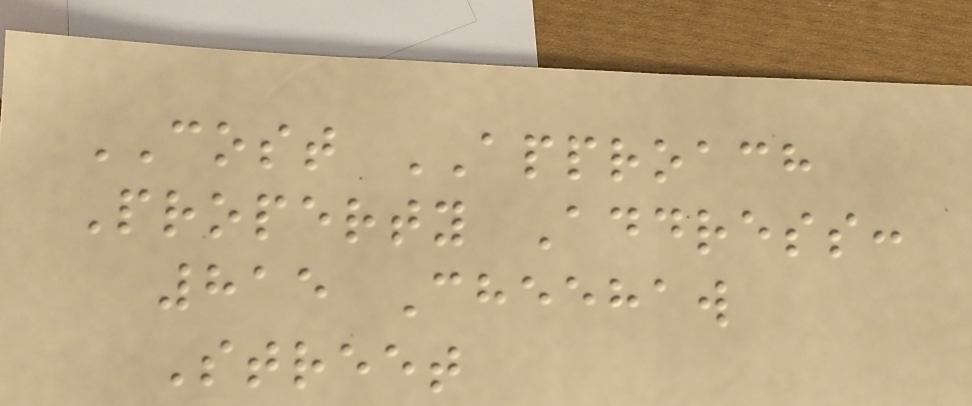COST APPROACH
Property Address:
815 Cheehaw
Street
